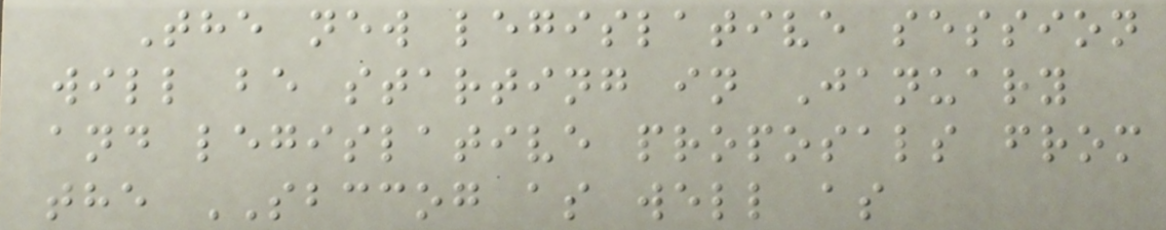The new legislative session
will be starting in January
and legislative proposals from
the SBCCOG as well as
